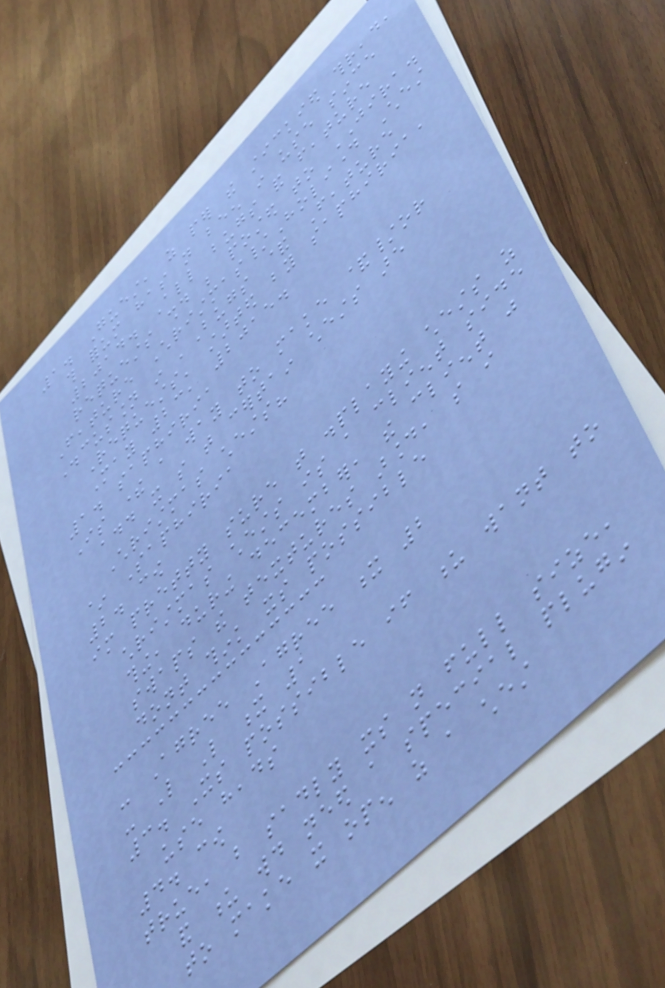1. Guest, as per the stickied thread,
this forum has not been in use since
2014. All bugs and feature
requests should be posted to JIRA.
Feature Christmas/Holiday Chest
Discussion in 'Bugs & Feature
Requests' started by saphiria,
May 23, 2015.
1. saphiria
Is there a way to make &/or
add it so that certain chests are
Christmas chests?
~ Saphiria
2. cow
im pretty sure that displaying chests as
christmas chests is a client side
thing, during december, the client just
swaps the textures around, so i
dont think its possible
- Agree Agree x 2
- Like Like x 1
3. Its possible if u want to
use heads
4. cow
true, but sadly its not full size,
and u would need a special plugin
to make it open as a chest
